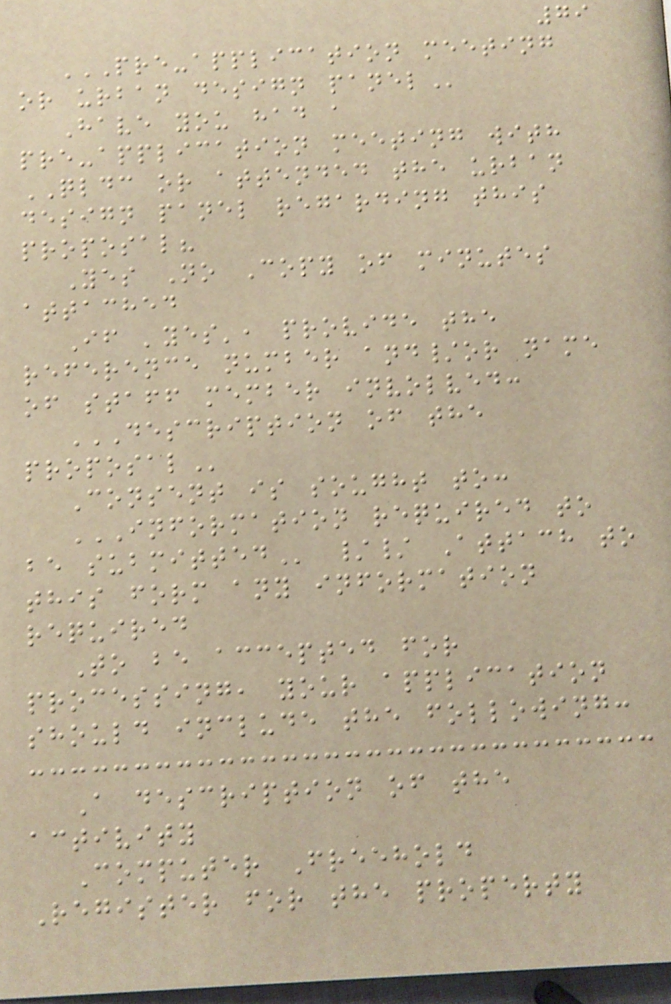79
PRE-APPLICATION MEETING
OR URBAN DESIGN PANEL
Have you had a
pre-application meeting with
QLDC or attended the urban
design panel regarding this
proposal?
Yes No Copy of minutes
attached
If 'yes', provide the
reference number and/or name
of staff member involved:
DESCRIPTION OF THE
PROPOSAL
Consent is sought to:
INFORMATION REQUIRED TO
BE SUBMITTED // Attach to
this form any information
required
To be accepted for
processing, your application
should include the following:
A description of the
activity
Computer Freehold
Register for the property
